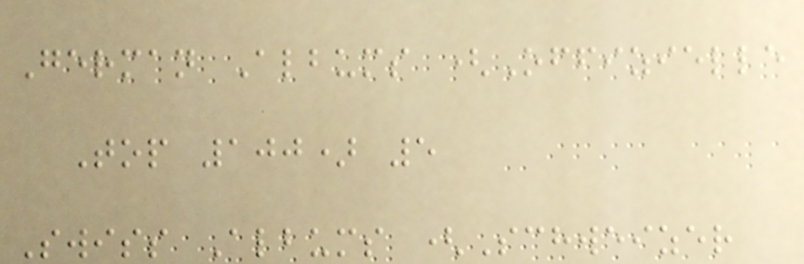German Albums (Offizielle
Top 100) 5
Swiss Albums (Schweizer
